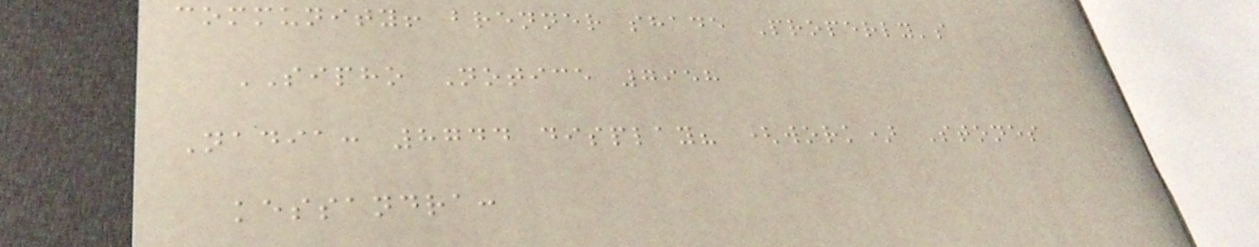community! brenner shade Properly's
SIPHO Notice 7958
Nadia: 8744 display? (work) Stones
kessandra:
